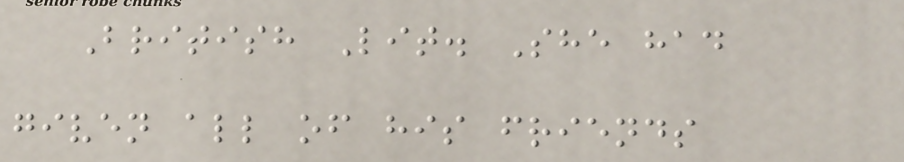British Lit. She had
given all of his friends
